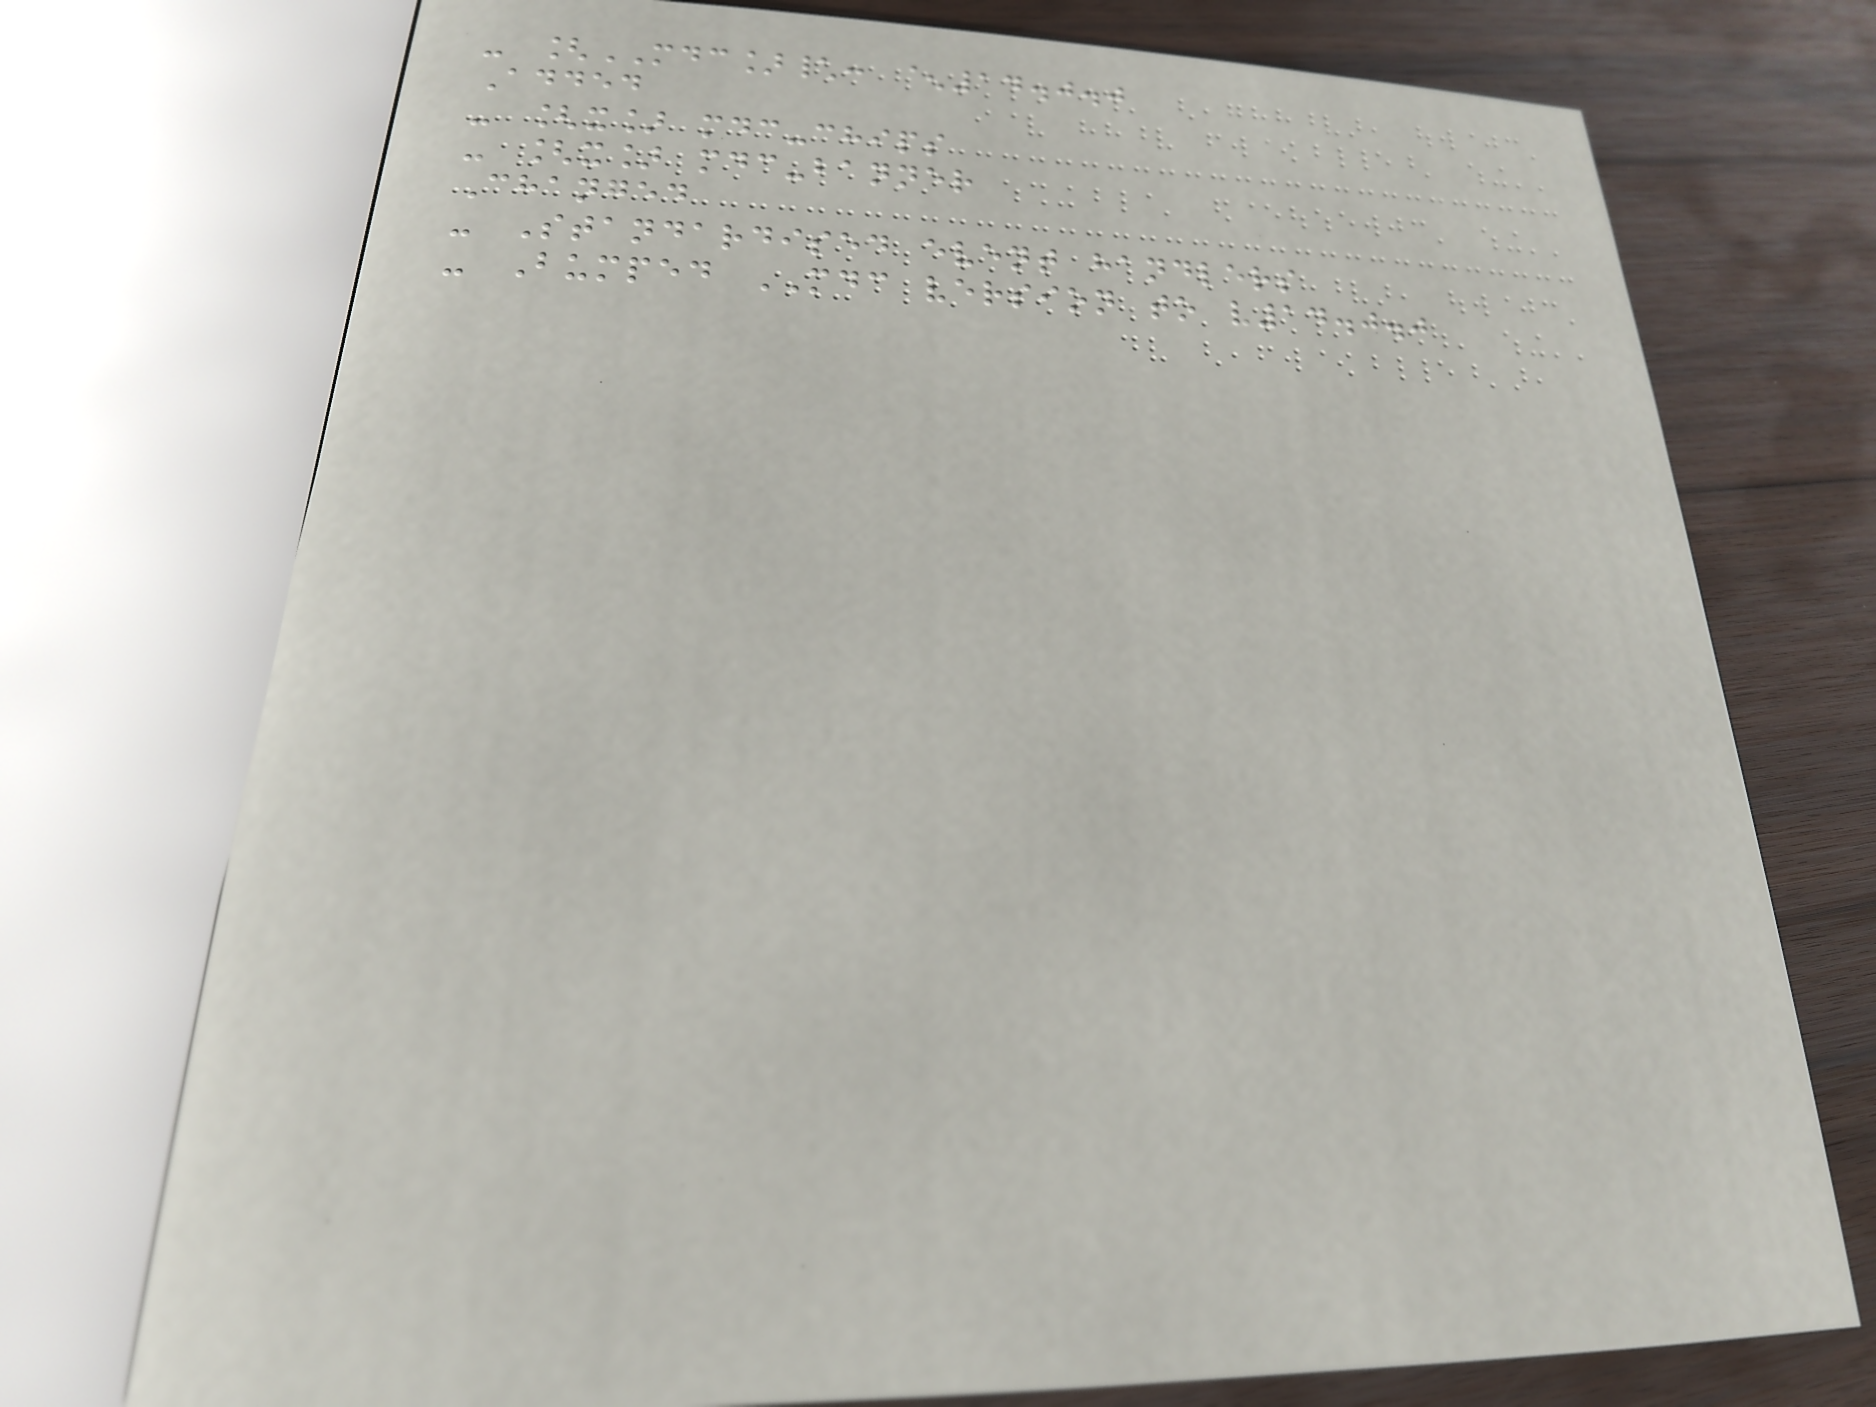- [MDC]\: ^14.0.0
Added
- [x] mdc-chips
- [x] mdc-banner
Changed
- Standardised event handlers
- Bumped MDC version to v14.0.0
